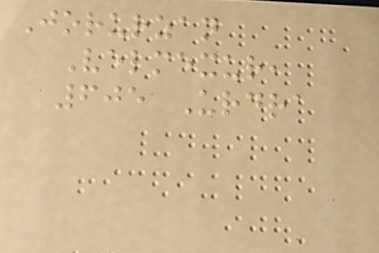Jorurzan
Velmexur,
605 Urdra
